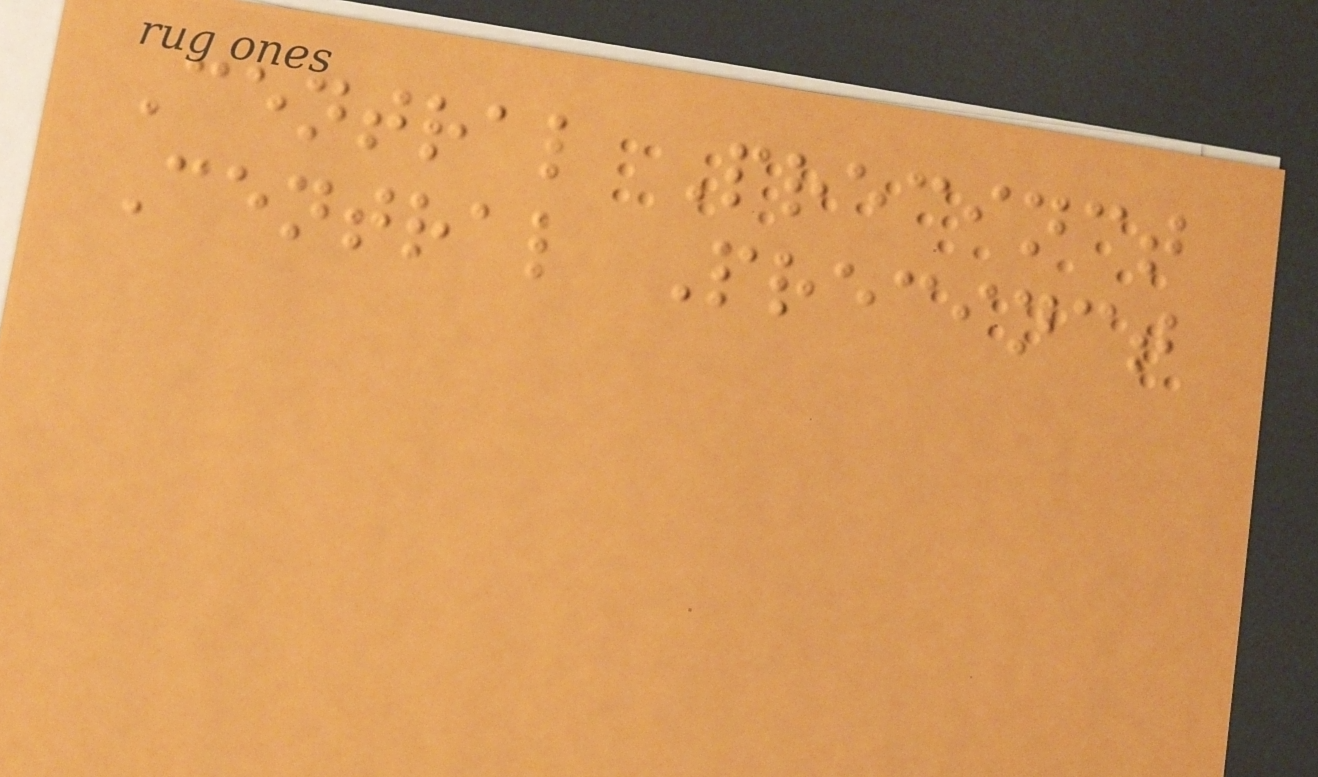Central Precinct
Central Precinct
